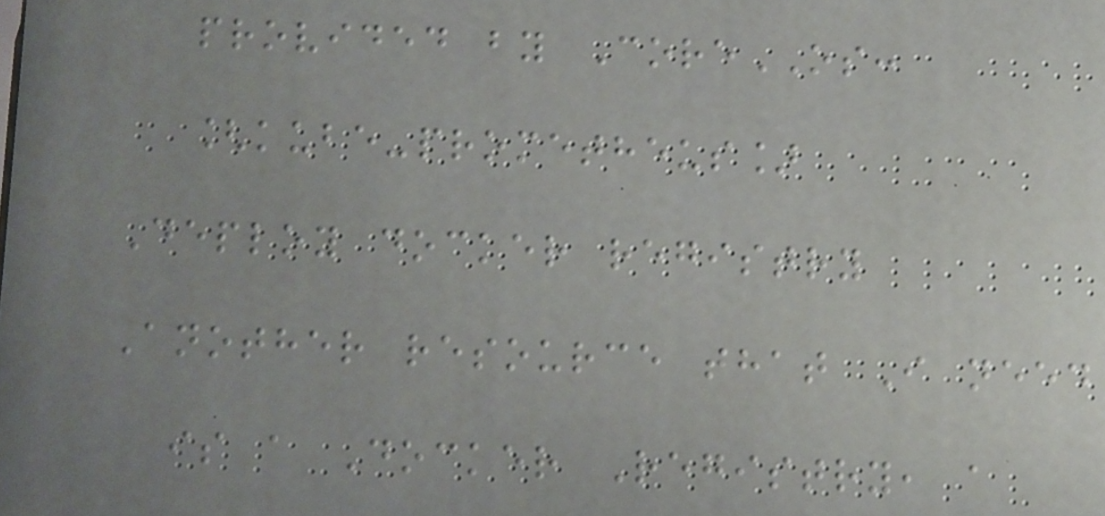provided by CoreOS:
[kube-prometheus]
Deploy docker registry
Another resource that I need
is a Docker Registry, a
